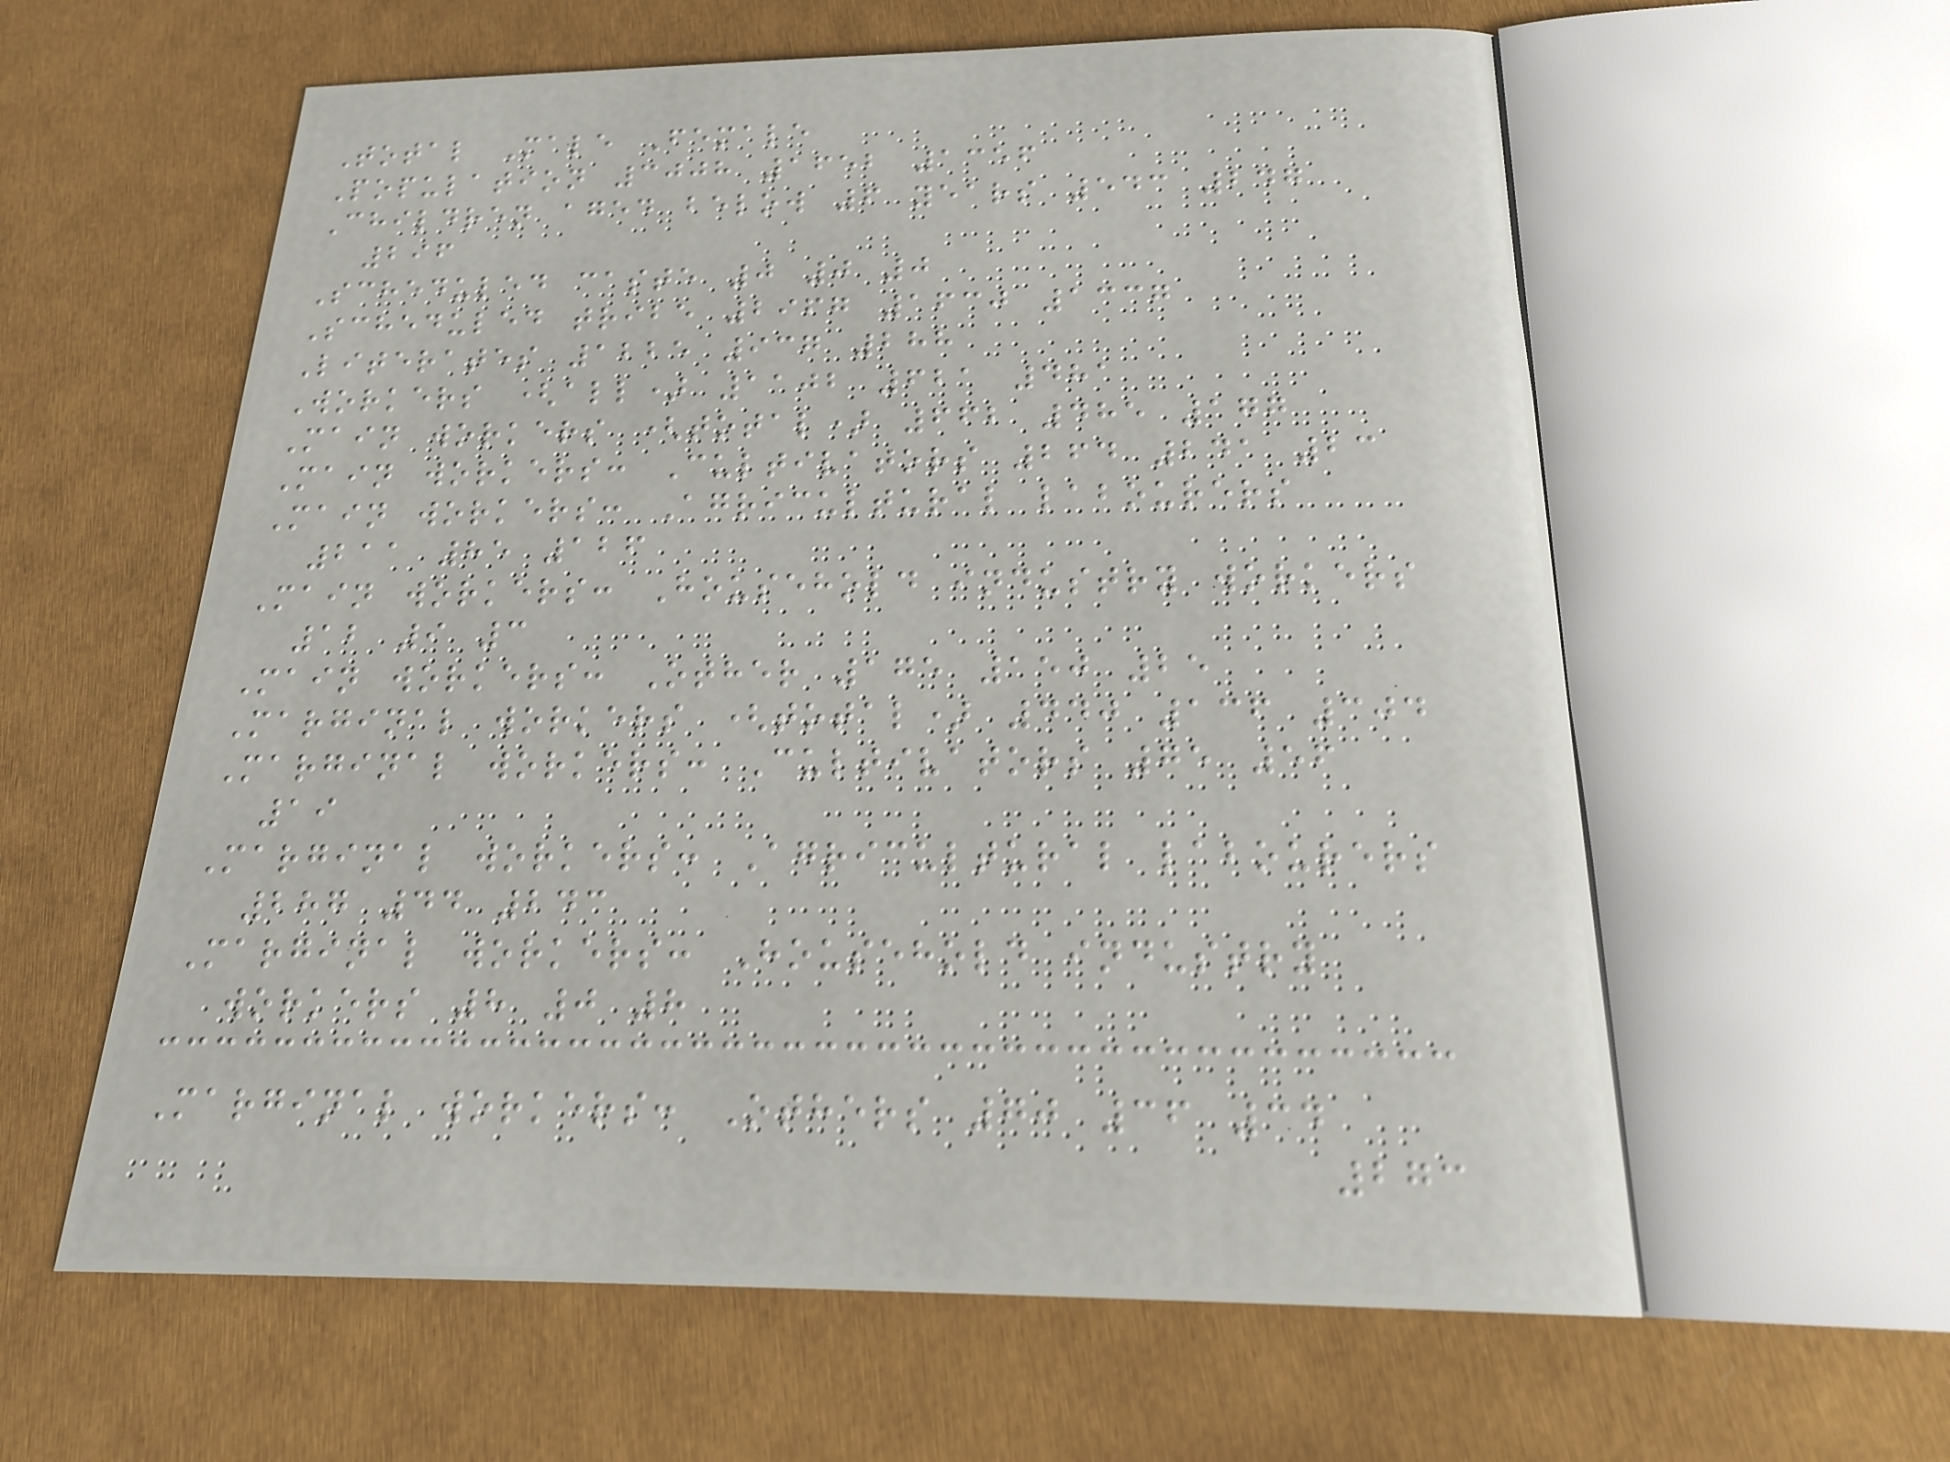Total Male Female
Population 3008 1652 1356
Children aged below 6 years 543 247
296
Scheduled caste 0 0 0
Scheduled tribe 2967 1630 1337
Literates 1225 937 288
Workers (all) 1102 621 481
Main workers (total) 662 485 177
Main workers: Cultivators 264 241 23
Main workers: Agricultural labourers
211 85 126
Main workers: Household industry workers
12 9 3
Main workers: Other 175 150 25
Marginal workers (total) 440 136 304
Marginal workers: Cultivators 75 56
19
Marginal workers: Agricultural labourers
287 44 243
Marginal workers: Household industry
workers 8 0 8
Marginal workers: Others 70 36 34
273
